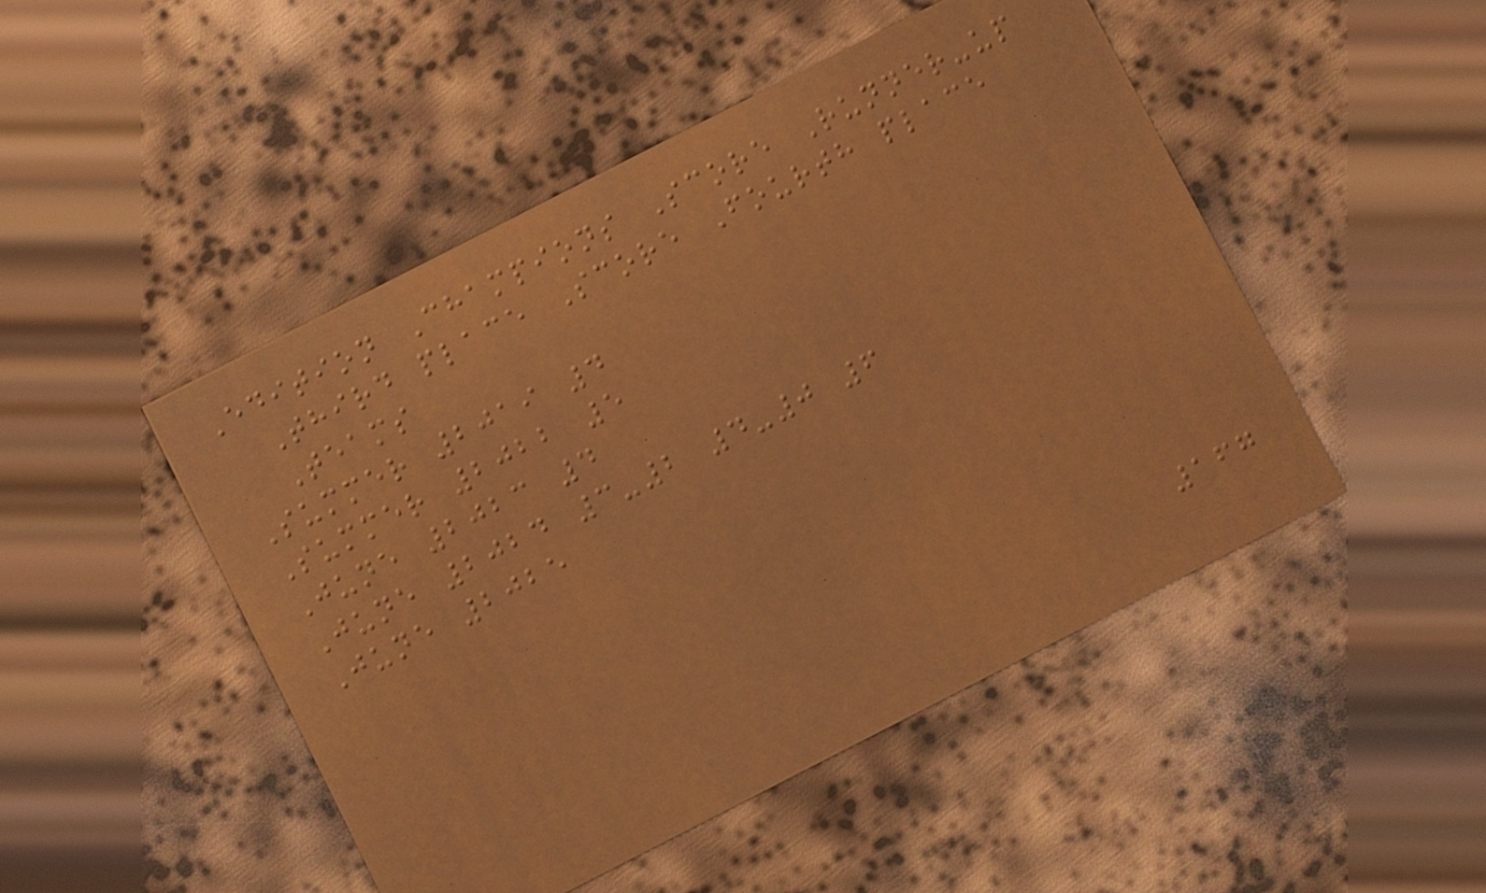Edition Champions Score Runner-up
Third place Score Fourth place
Teams
Summer 2019 4
Summer 2022 5
June 2023 4
June 2024 3-2 4-0 6
June 2025
167
